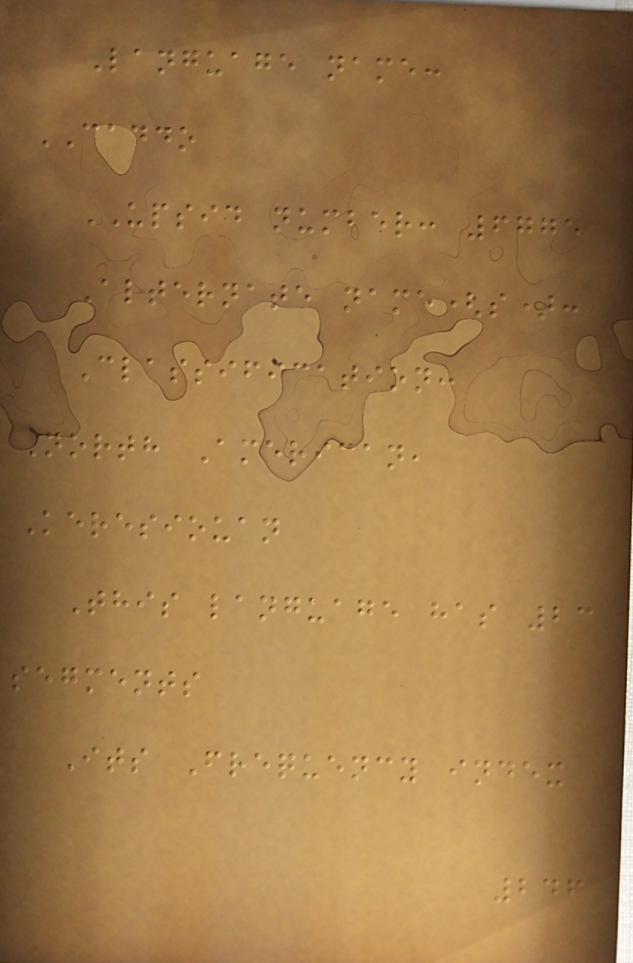Language name:
CADDO
UPSID number: 6775
Alternate name(s):
Classification:
North American,
Keresiouan
This language has 23
segments
Its Frequency index
246
